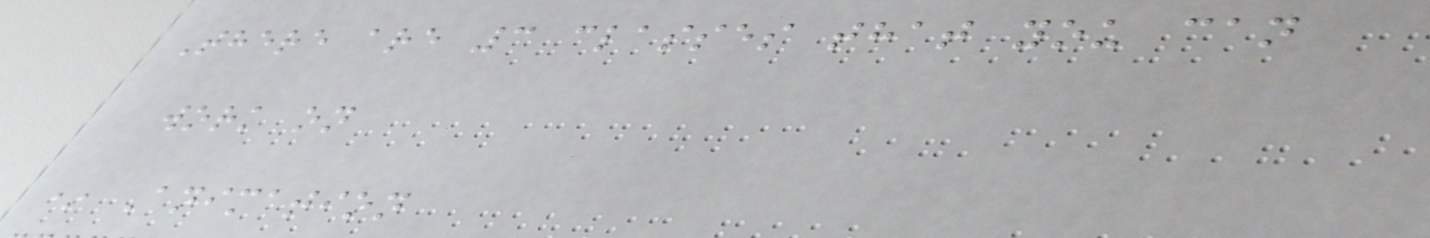There are 3 classes that you can
work on
* Animation
